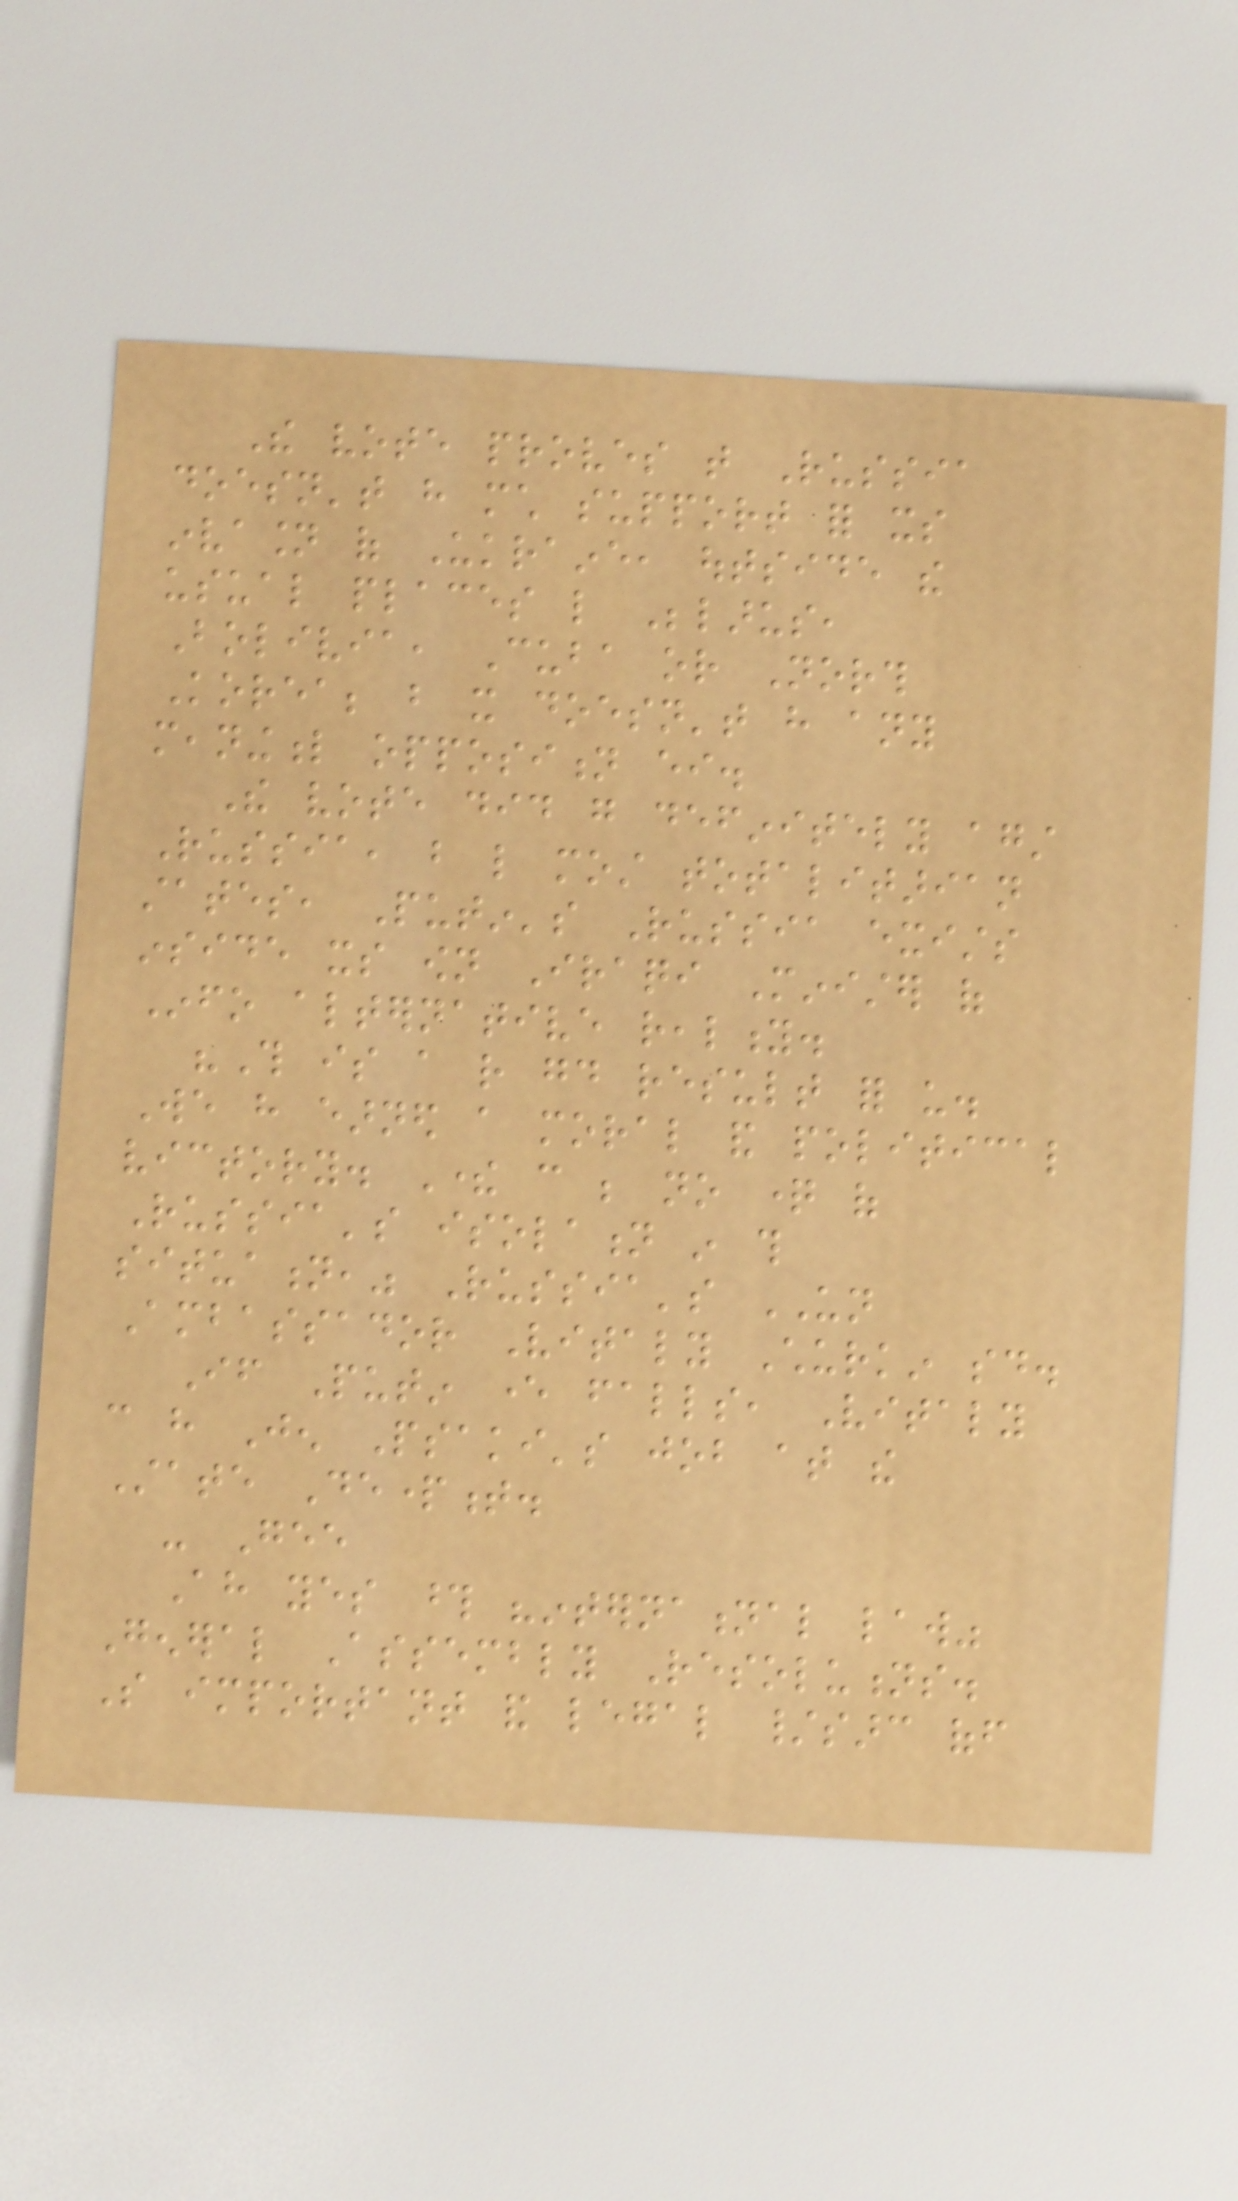The vote proves that Russia
doesn't have much support for its
invasion of Ukraine, outside the
usual places like Belarus,
Bolivia, Cuba or North
Korea; but it doesn't have any
meaningful opposition either.
The vote did go definitely against
Russia, but like most totalitarian
states, Putin's Russia exists
inside its own Iraqi Minister of
Info alternative reality.
"This is a rather good result for us.
We have earned a moral and political
victory. There can be no question of
Russia's isolation in this
situation," Russia's UN
Ambassador Vitaly Churkin said.
If Putin ever falls, Vitaly
can have Jen Psaki's job at the
State Department.
- Gee
Ah yes those "international law"
General Assembly Resolutions.
So important and legal /sarc off
